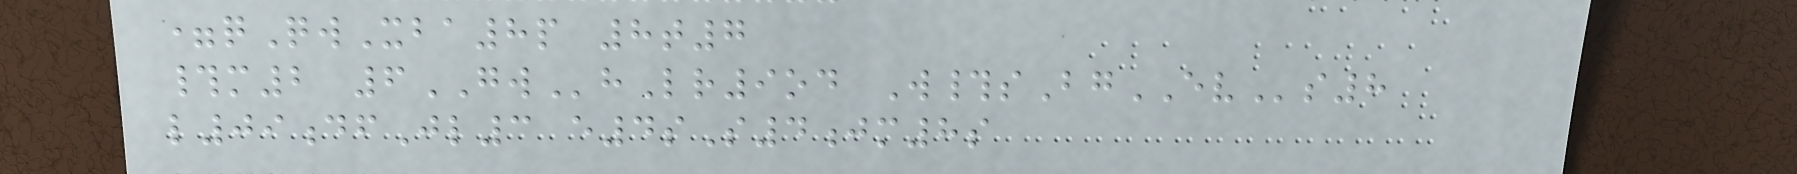=qQwXba8p 8t7
#m2 6GWhLr9od W#sBgEVs8
l09dfJl3 e4sS4jm8s
